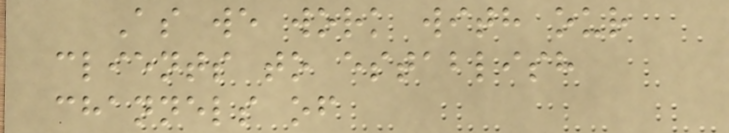As we work with our
clients to establish
channels of
